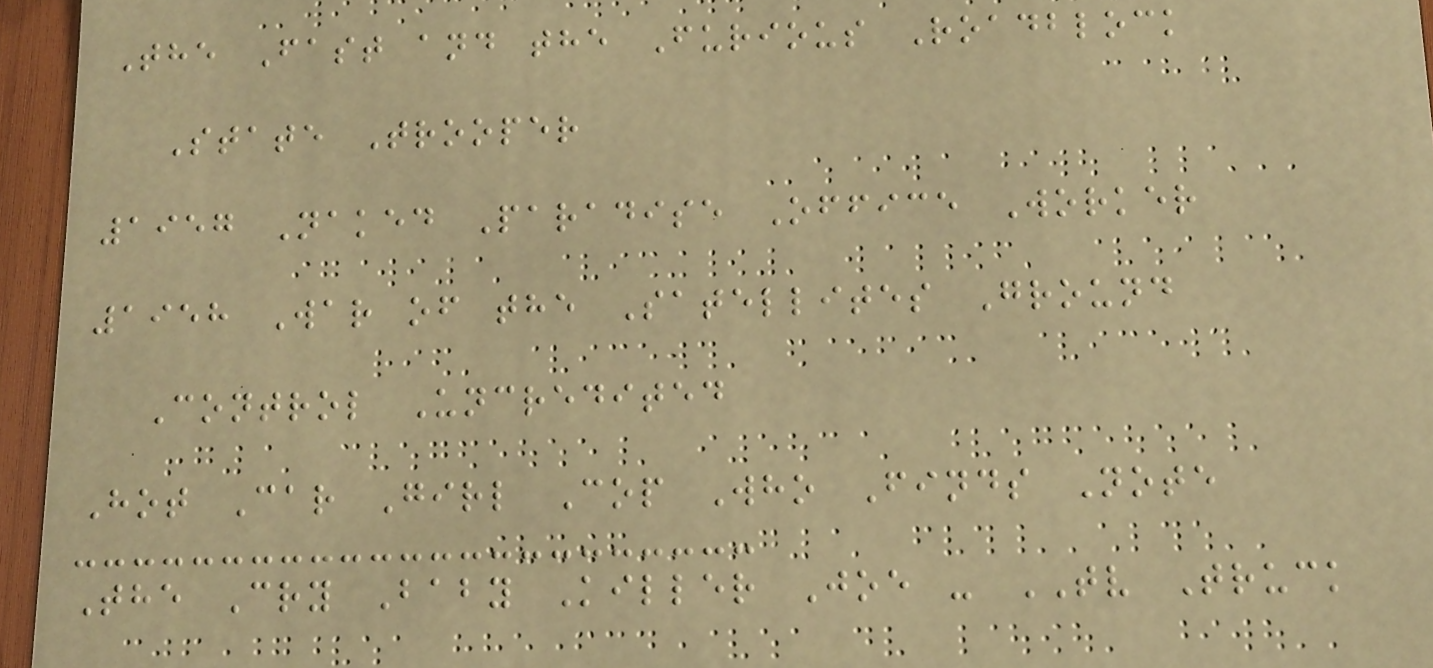The Fast and the Furious Roadblock
State Trooper
1957 Naked Paradise Office Worker
1958 War of the Satellites Ground
Control Uncredited
Hot Car Girl Cop Who Finds Note
The Cry Baby Killer Joe - TV Truck
